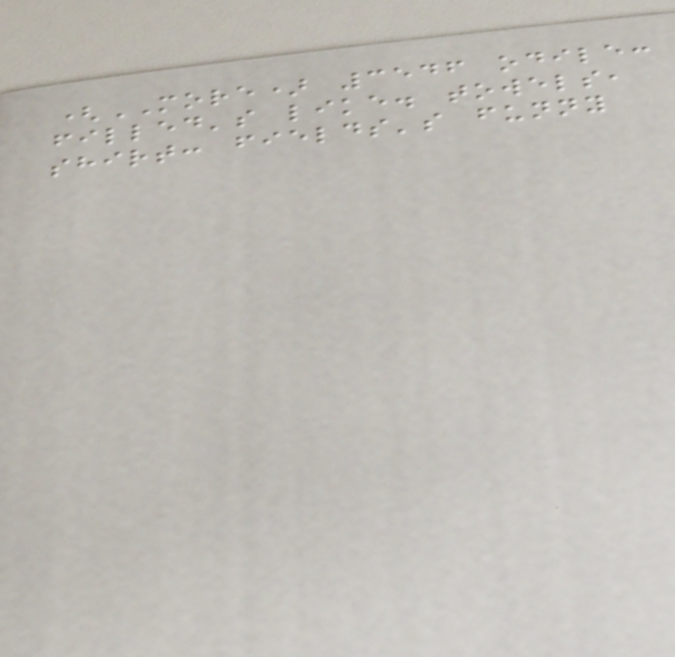(MORE) 3546 odile:
filled's like. towels,
shirt: fields's funny
